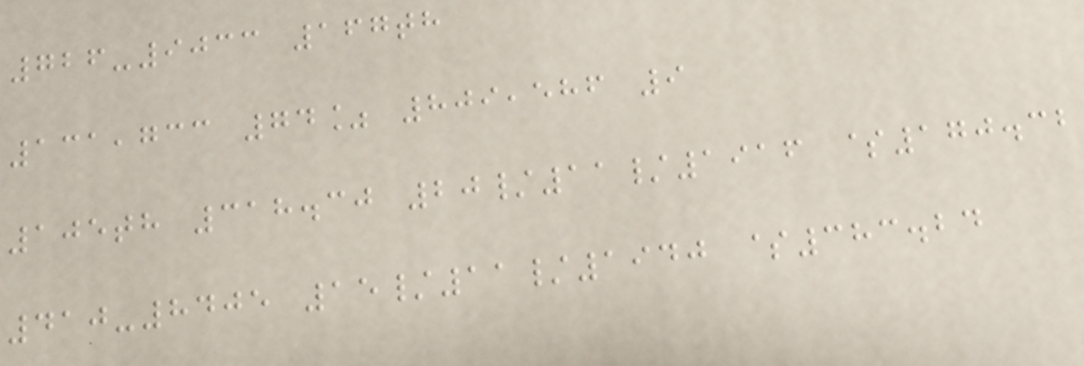726-9033 167th
131,733 74% 809,586 9
105th 318.30 20/11/1916 $170.32
410-8405 15/11/1940 $383.24
